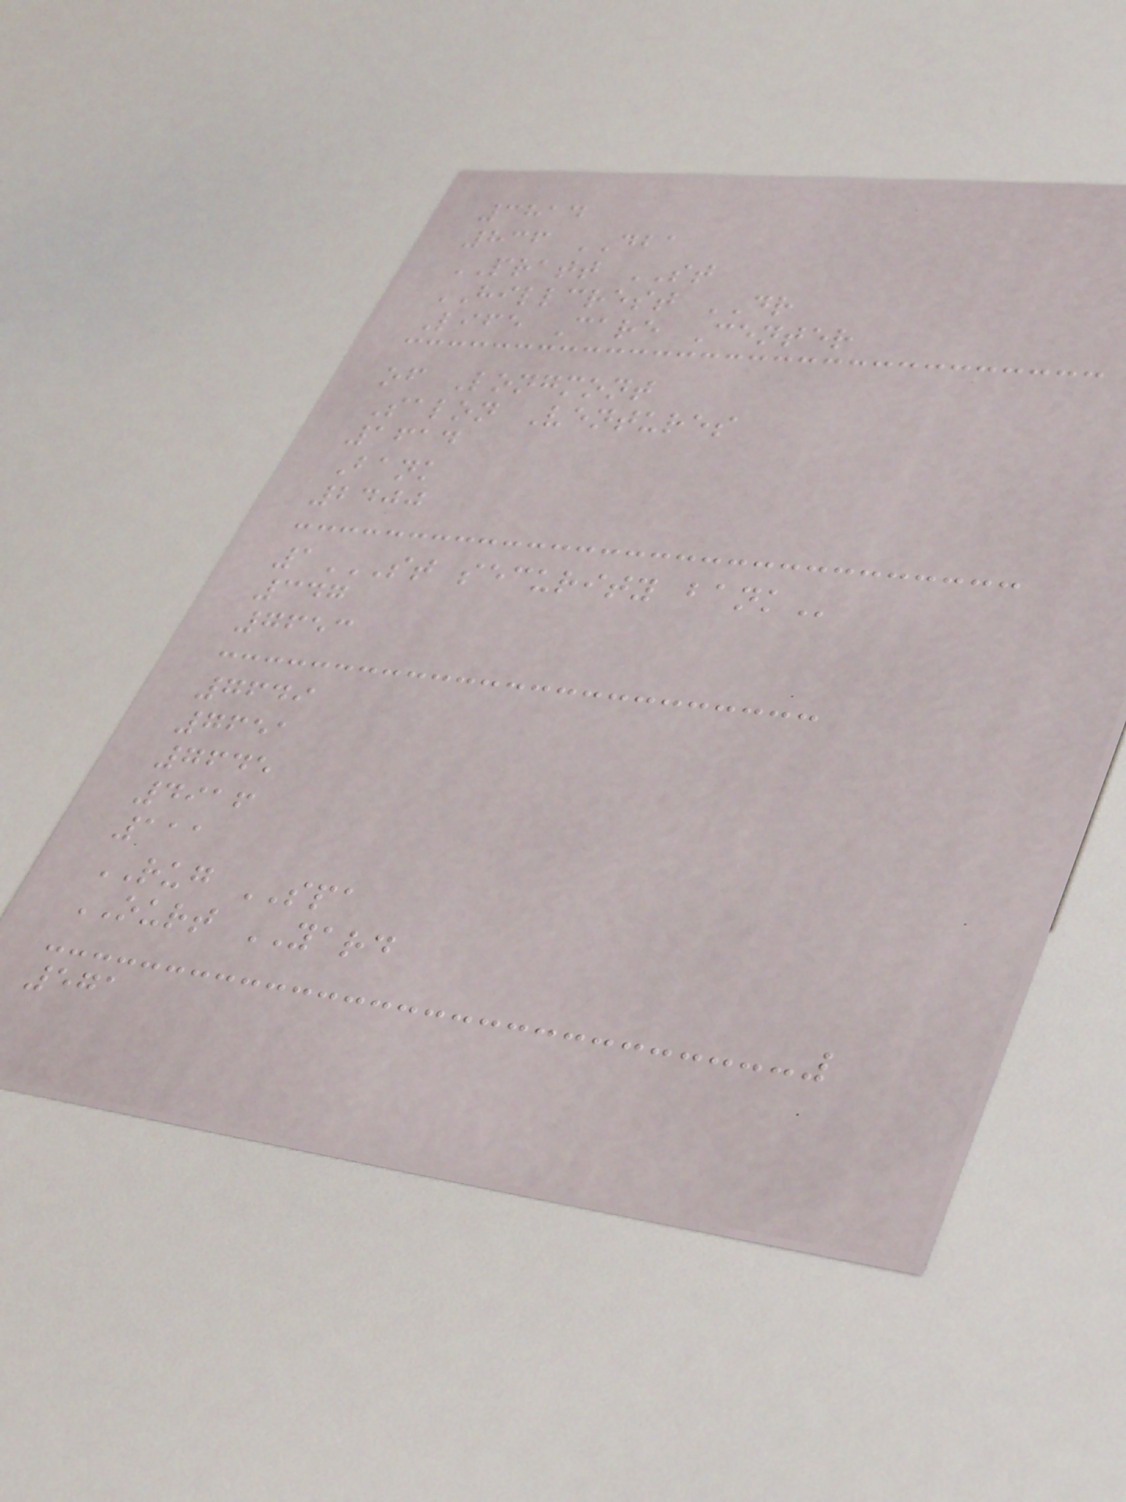3814
836 DBA
PRATT ST
HILLCREST DR
Life Care Center
of Longmont
Salon Ventures
1614
Bank
2400
1ST SECURITY BANK
347
7653
7649
7651
7645
4916
111
RUG SPA
OURT YARD
571
